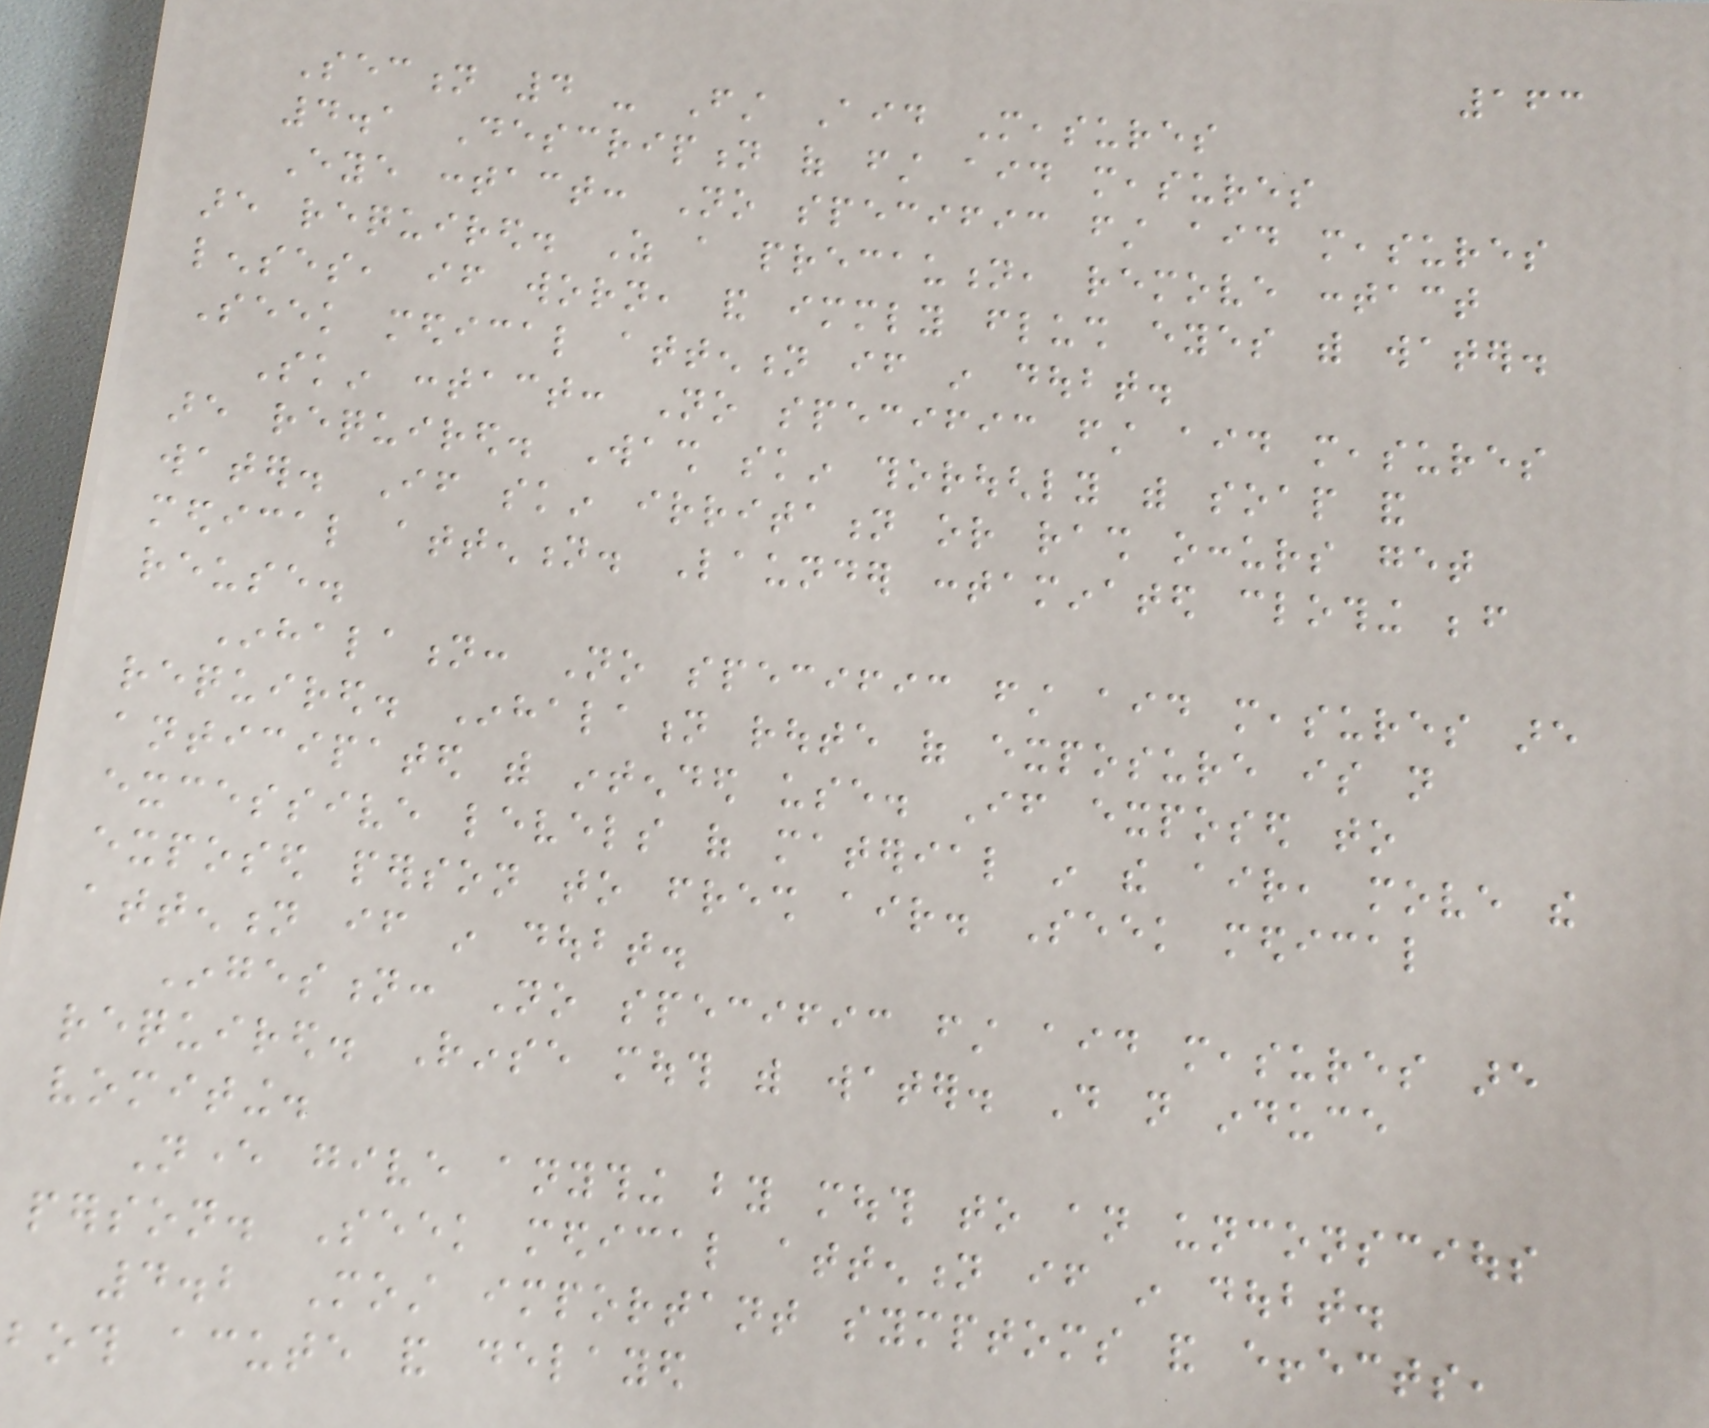163
Section 4 - First Aid Measures
4.1 Description of first aid measures
Eye contact: No specific first aid measures
are required. As a precaution, remove contact
lenses, if worn, and immediately flush eyes with water.
Seek medical attention if in doubt.
Skin contact: No specific first aid measures
are required. Wash skin thoroughly with soap and
water. If skin irritation or rash occurs get
medical attention. Launder contaminated clothing before
reuse.
Inhalation: No specific first aid measures are
required. Inhalation route of exposure is not
anticipated with intended use. If exposed to
excessive levels of material in the air, move the
exposed person to fresh air. Seek medical
attention if in doubt.
Ingestion: No specific first aid measures are
required. Rinse mouth with water. Do not induce
vomiting.
Never give anything by mouth to an unconscious
person. Seek medical attention if in doubt.
4.2 Most important symptoms and effects,
both acute and delayed
